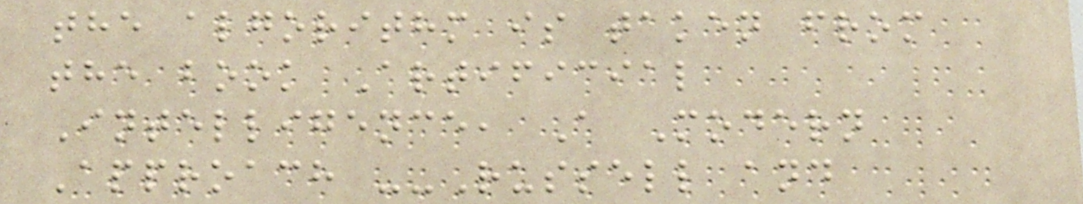the algorithm is taken from
the book Artificial
Intelligence, A Modern
Approach --Russell and
